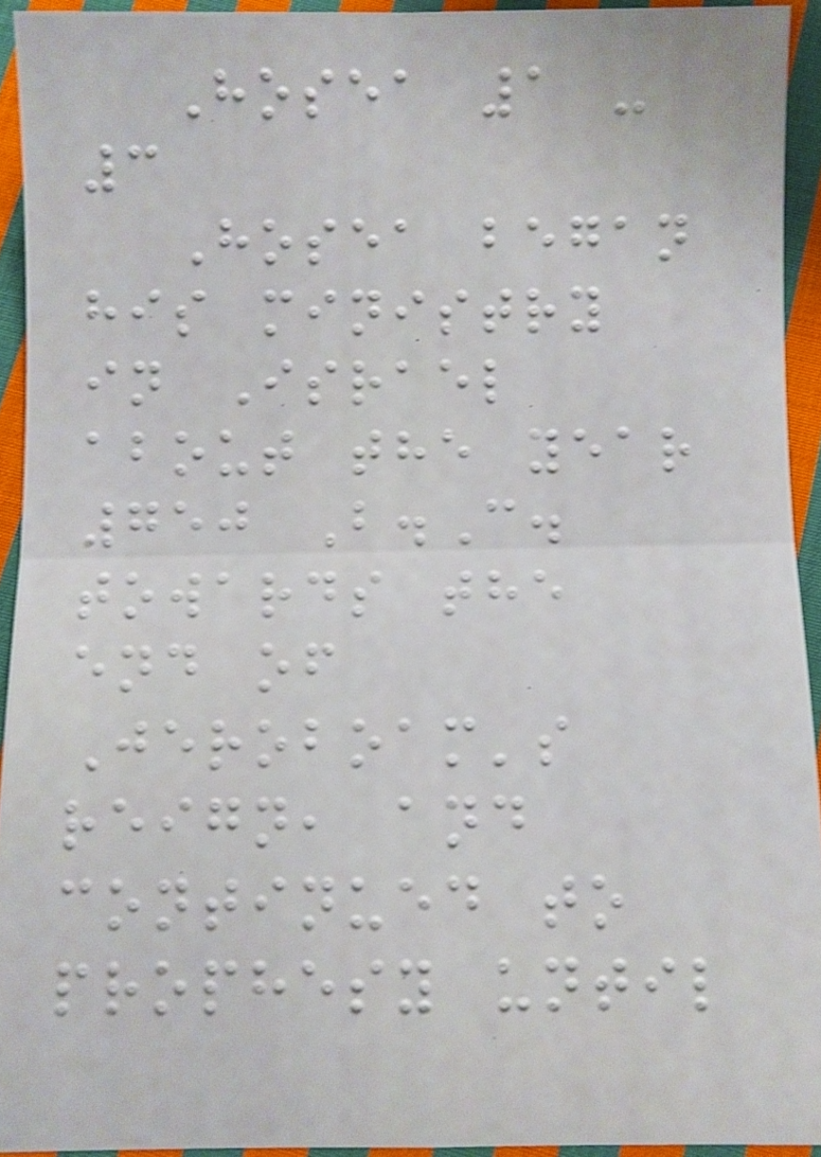Hosea 1 -
3
Hosea began
his ministry
in Israel
about the year
750 B.C.
towards the
end of
Jeroboam's
reign, and
continued to
prophesy until
